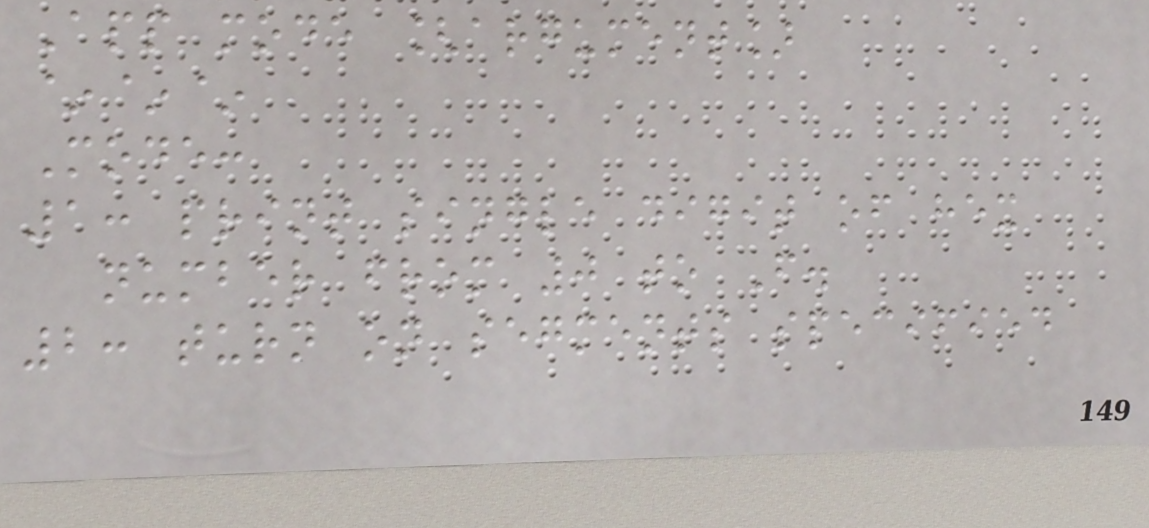App mode [argument]
~~~
Mode:
1: print single digit of hex
number from 0 to F.
2: turn on segments specified
